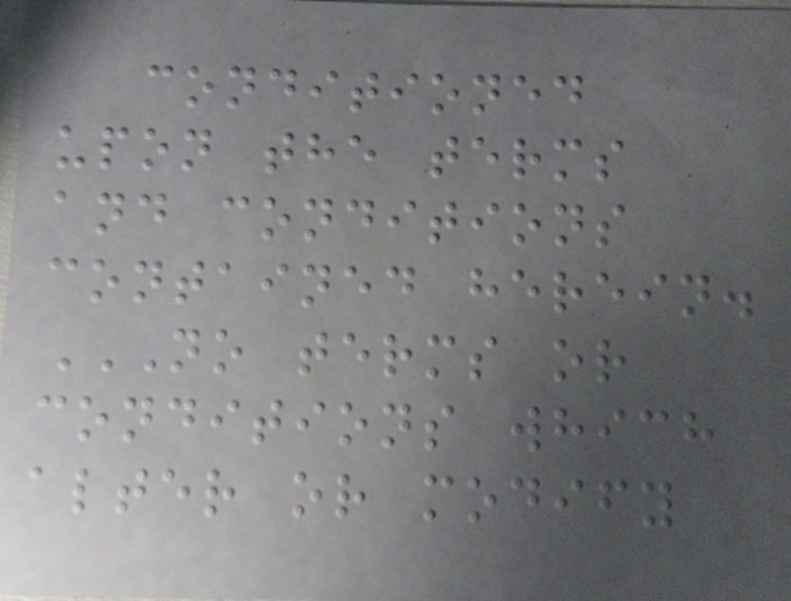conditioned
upon the terms
and conditions
contained herein.
NO TERMS OR
CONDITIONS WHICH
ALTER OR MODIFY
